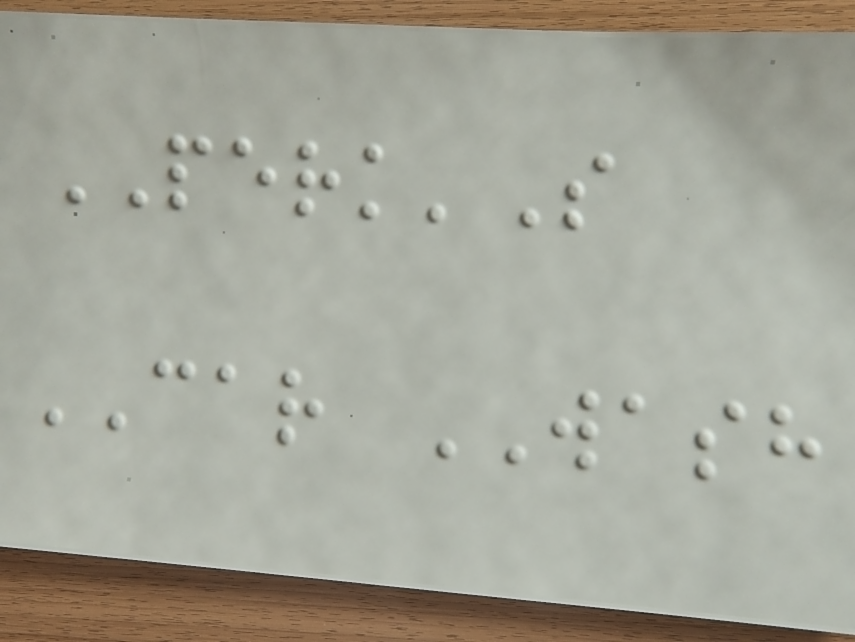PERK'S
CAR WASH
